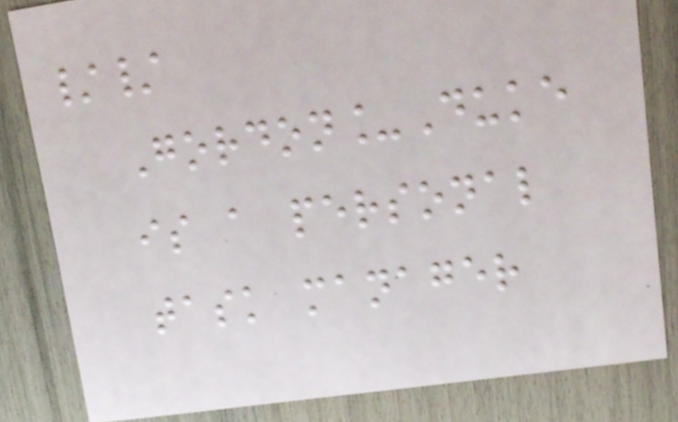//
Gordon_Duke
is a personal
task manager
